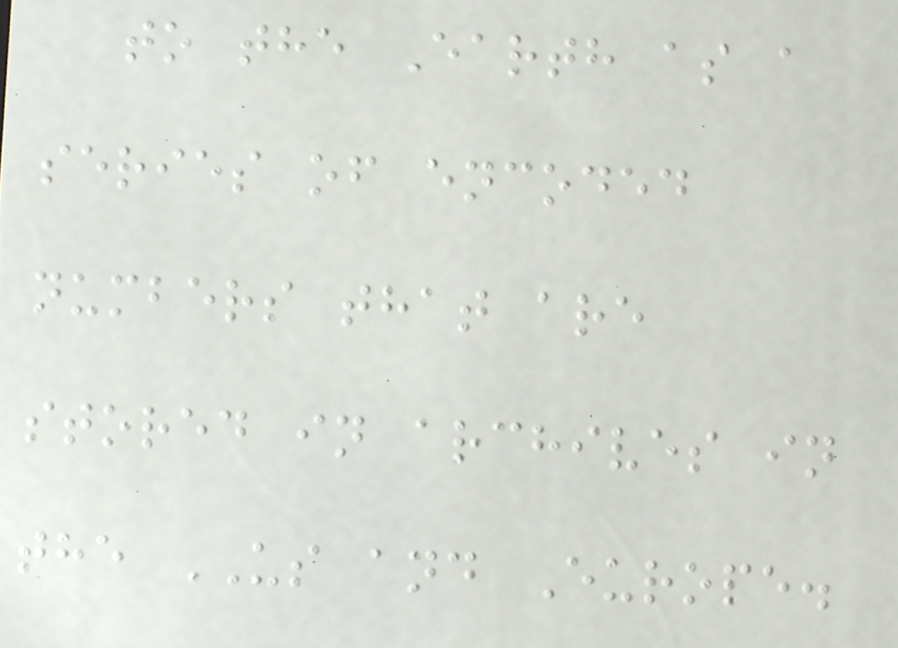to the Earth as a
series of encoded
numbers that are
stored in archives in
the US and Europe.
